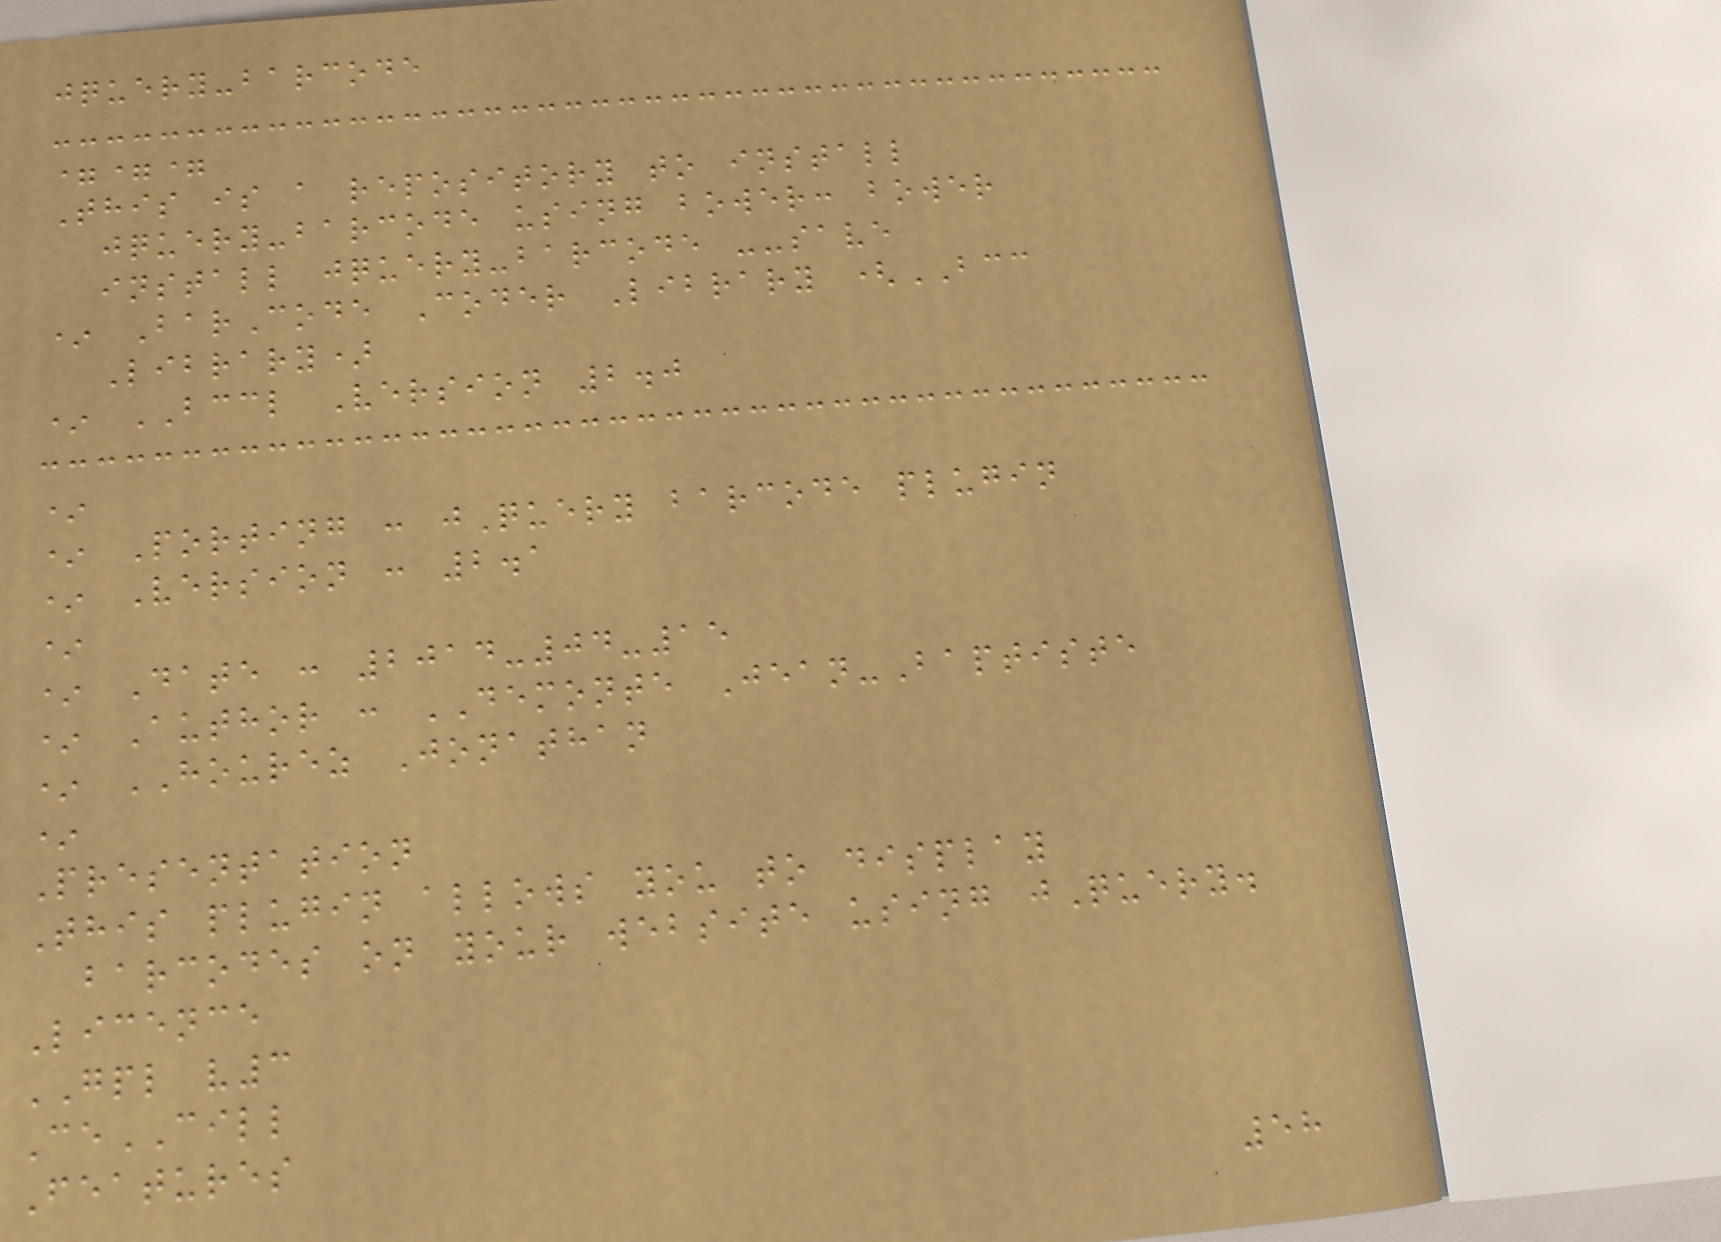jquery-barcode
===
This is a repository to install
jquery-barcode using bower: bower
install jquery-barcode --save
* BarCode Coder Library (BCC
Library)
* BCCL Version 2.0
*
* Porting : jQuery barcode plugin
* Version : 2.1
*
* Date : 2014-04-15
* Author : DEMONTE Jean-Baptiste
* HOUREZ Jonathan
*
Presentation
This plugin allows you to display
barcodes on your website using jQuery.
Licence
GPL v3
CeCILL
Features
58
